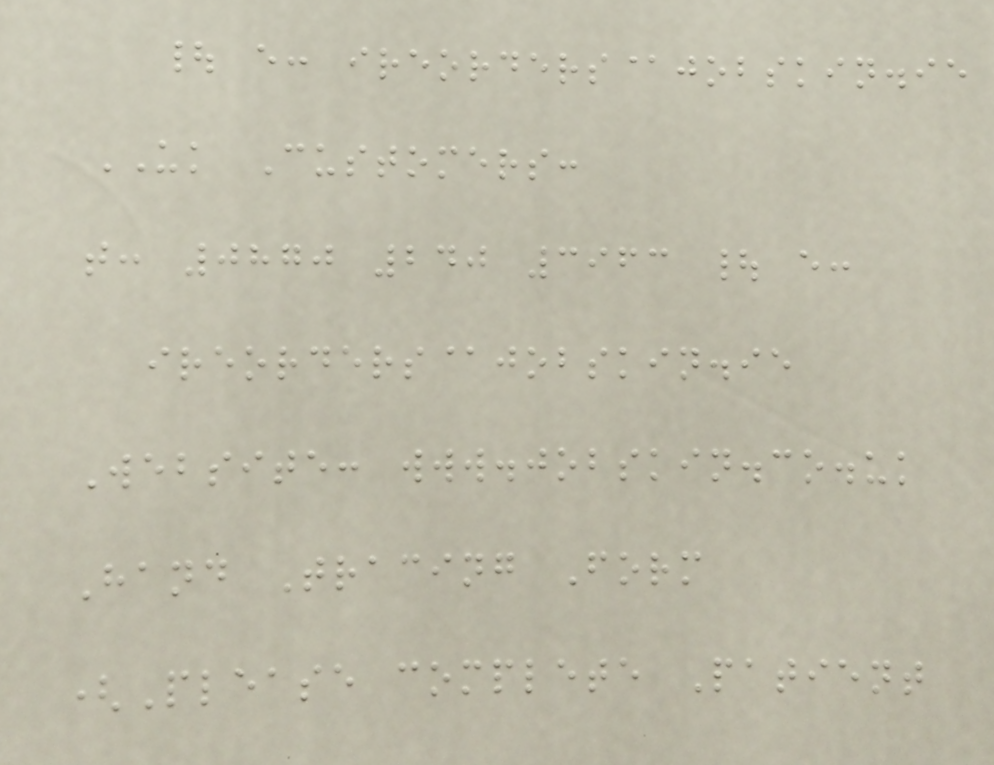| e: ireorders@jobskin.ie
UK Customers:
t: 0870 240 3963 | e:
ireorders@jobskin.ie
Website: www.jobskin.co.uk
Hand Tracing Form
(Please complete Patient
